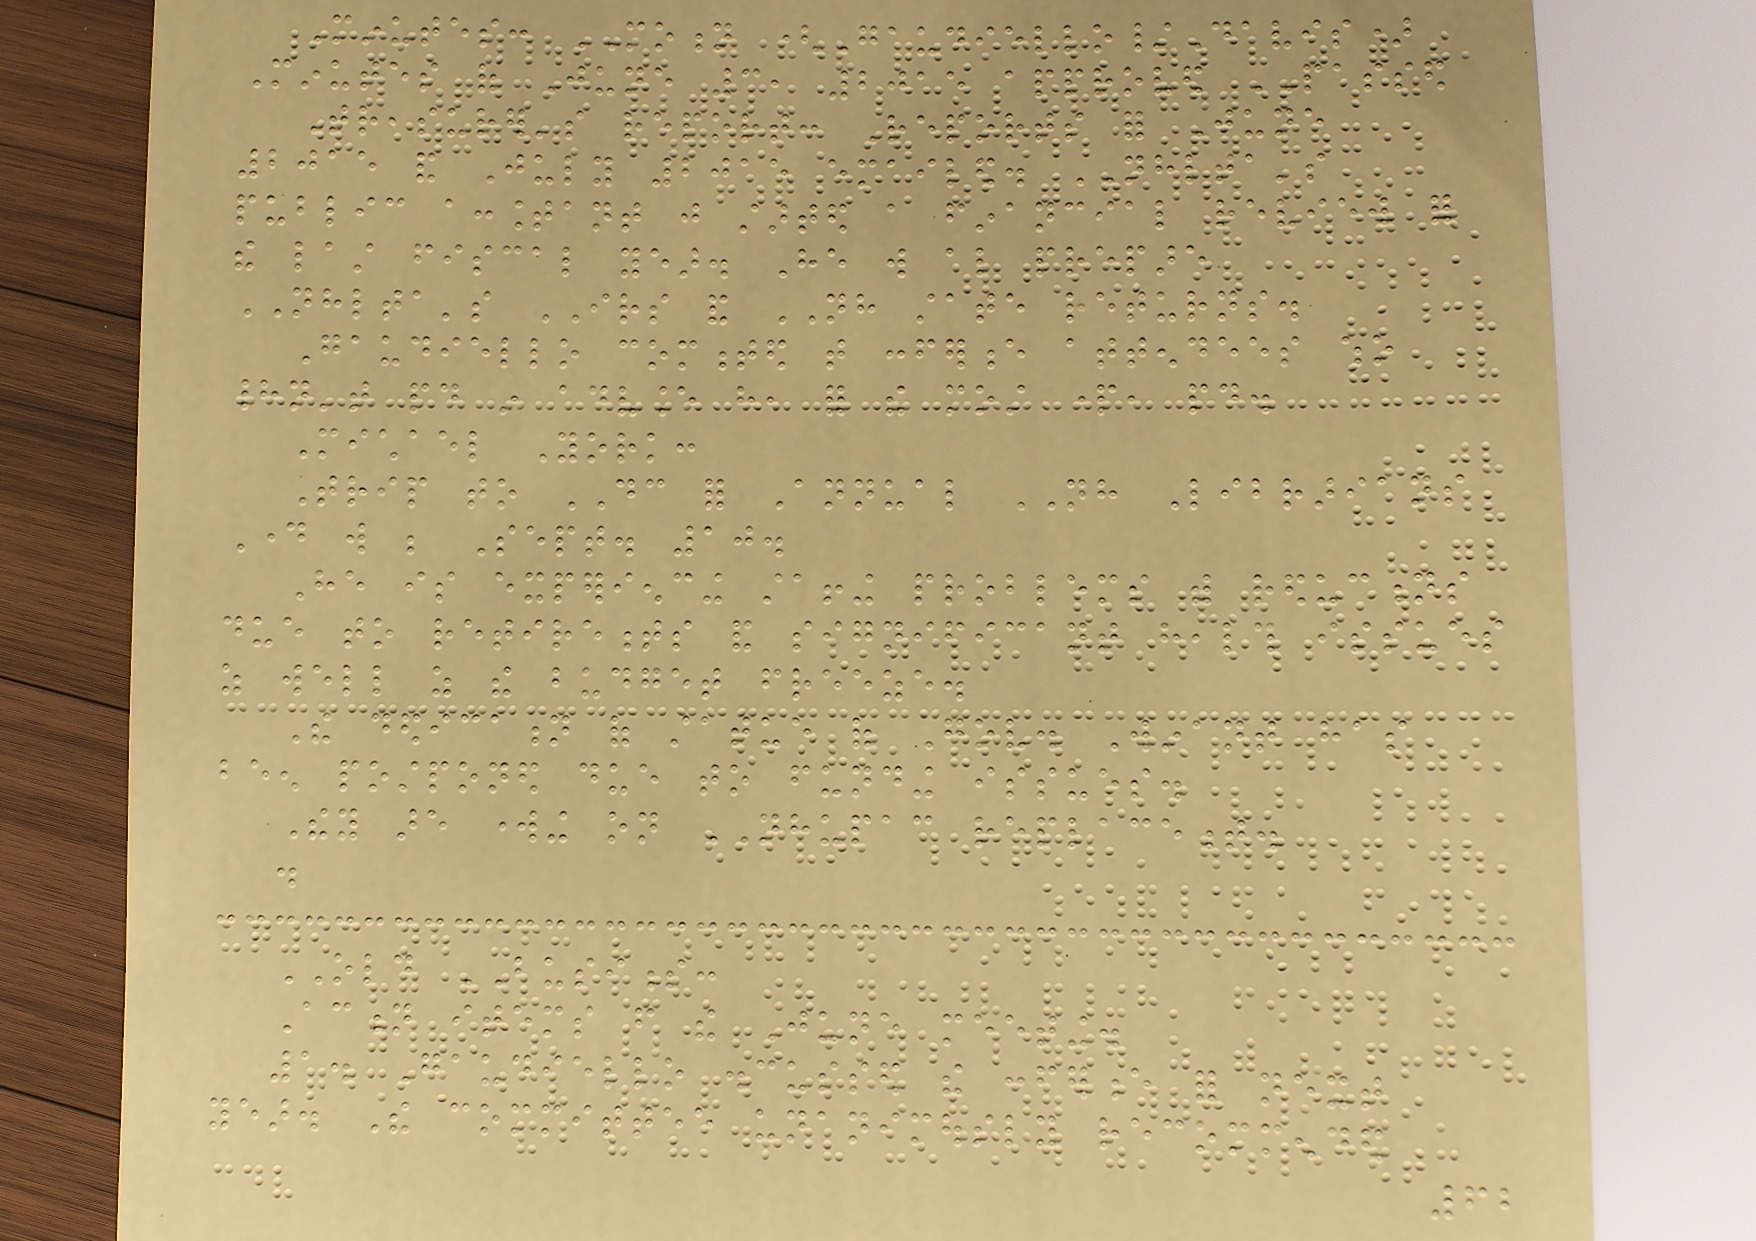Minutes: MOTION (Gaudiello/Davis)
Minutes of June 3, 2015 approved PASSED
Treasurer's report: Reports for June
2015 and July 2015 emailed. NHLTA's
public accountant just started a financial review for
the last fiscal year. He will also prepare
NHLTA's IRS and NH state returns.
Gaudiello commented that conference attendees who
hadn't paid in advance have, for the most part, paid.
Michael York:
Trip to DC for Annual NH Librarians
Day will be Sept. 10.
He is experiencing staffing problems with reductions
due to retirements and significant health issues
as well as the budget freeze.
The dedication of statue of Gov. Winant has
been postponed due to funding issues.
They are working on NHUPAC replacement.
.
OLD BUSINESS:
Action items from the June meeting.
1. Gaudiello discussed the conference for next
year. The committee unanimously recommended
62
